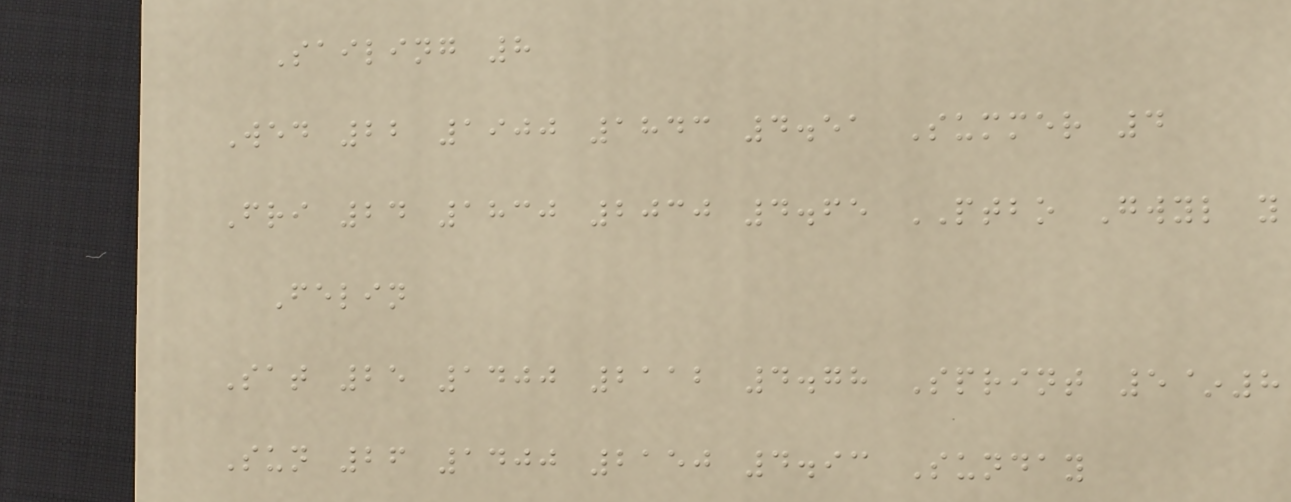Sailing 8
Wed 22 1900 1843 4.51 Summer 4
Fri 24 1830 2030 4.65 PTBO Gwyl y
Felin
Sat 25 1400 2112 4.78 Sprint 5~8
Sun 26 1400 2150 4.93 Sunday
